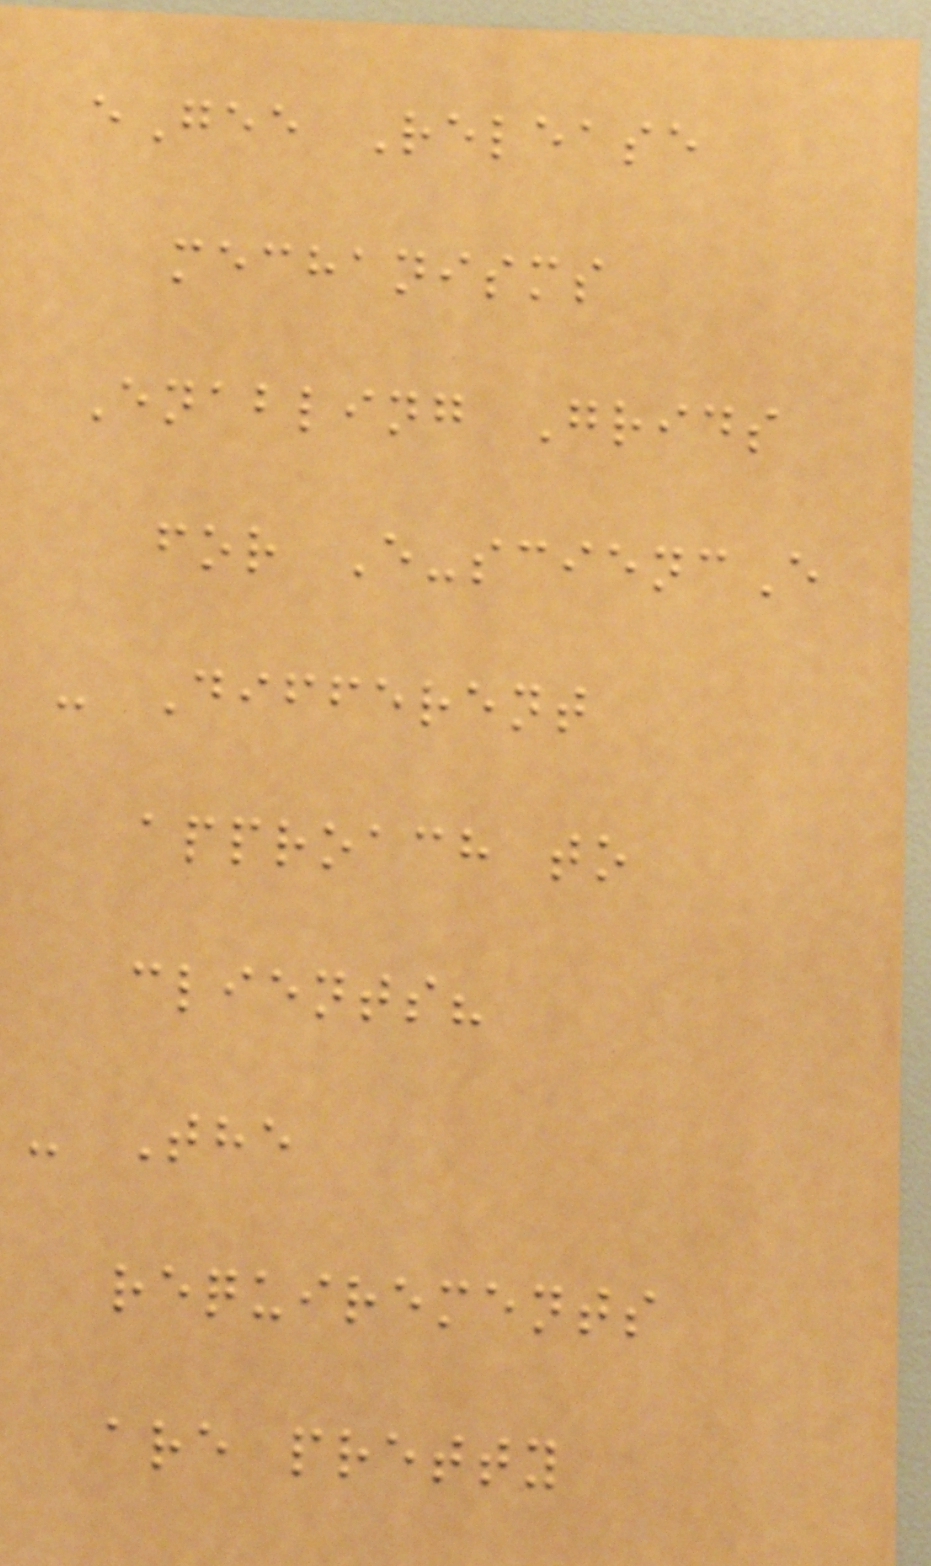eGee Release
mechanisms
Enabling Grids
for E-sciencE
- Different
approach to
clients?
- The
requirements
are pretty
